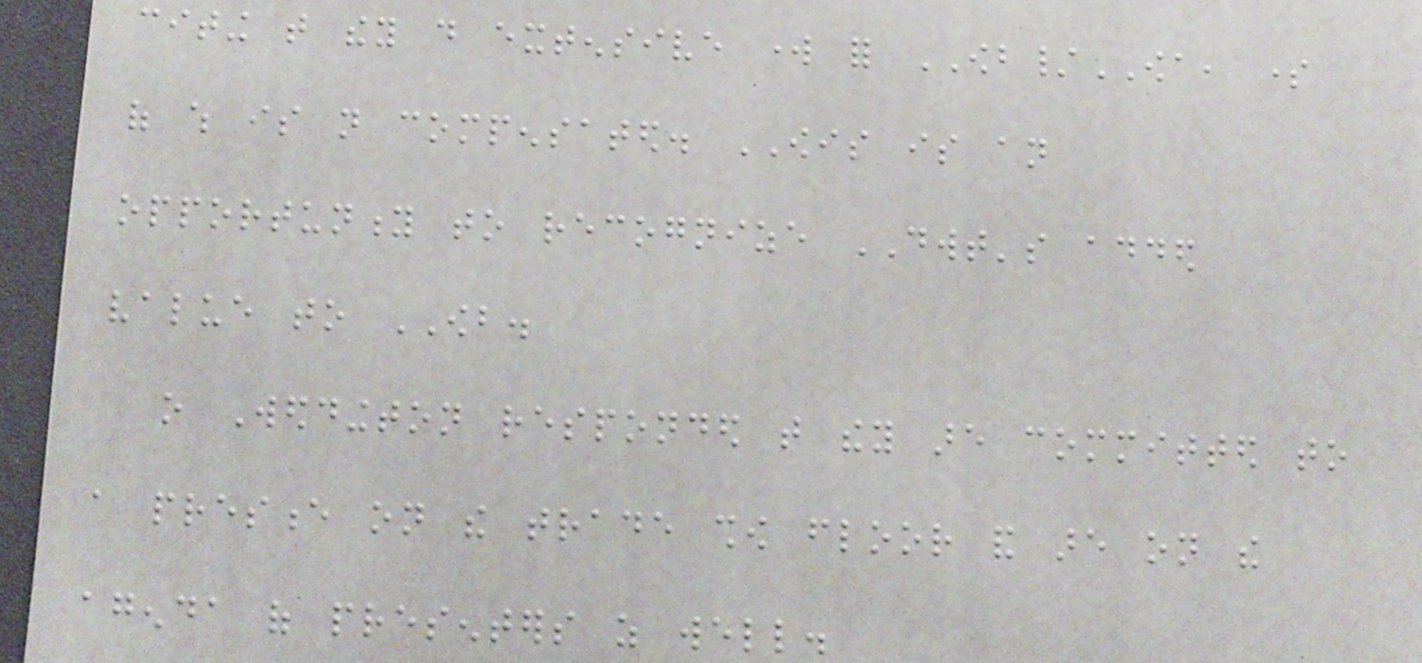citing that they do extensive work for OWB/OWA, some
of which is not compensated. OWIS is an
opportunity to recognize DWT's added
value to OWB.
o Weddington responded that they are committed to
a presence on the trade show floor and are on the
agenda of presenters as well.
